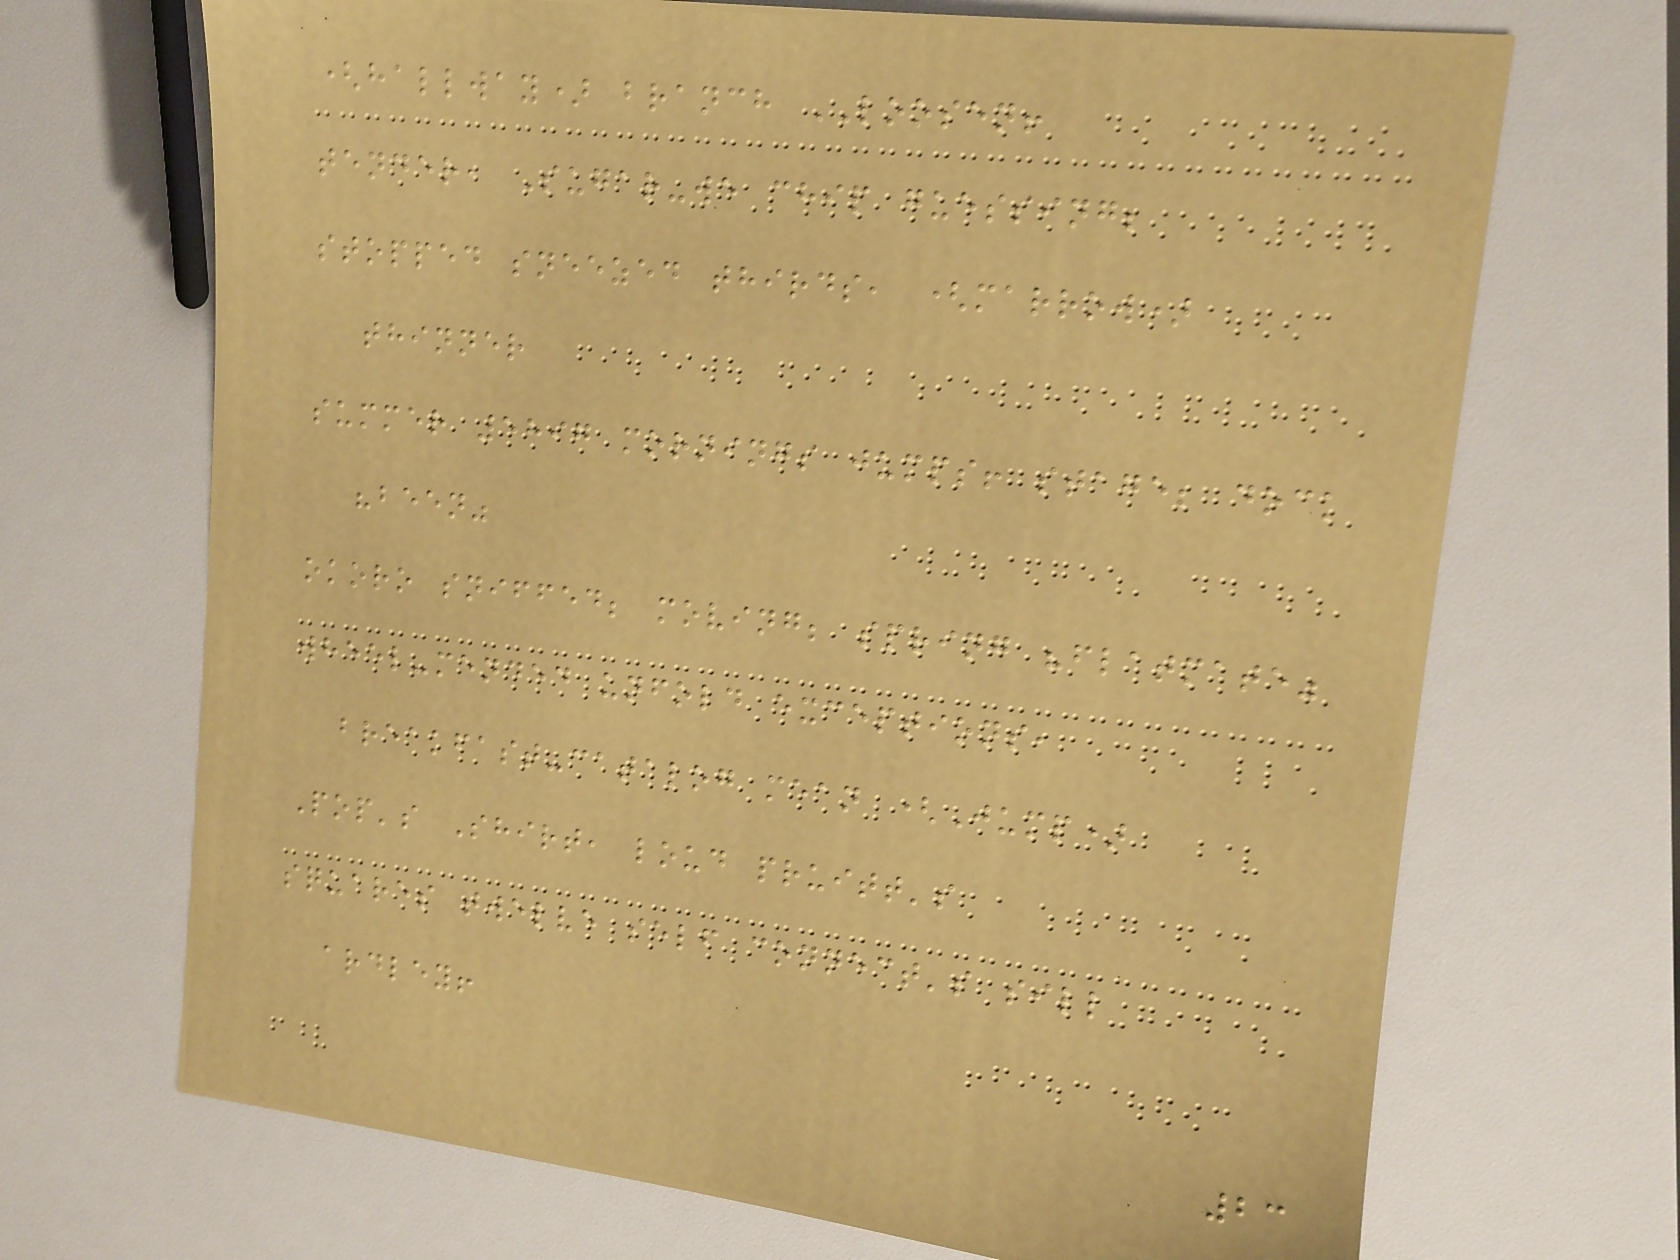(hallway) branch LOOSEN!
tender, Sugar-we chip guessing;
stopped sneezed thirds, (marrow)
thinner
summer 5897 mornings jumps! stage; dock
"been"
okoro sniffed; moving; spring "flatmate"
wheel-mended unfold exceptions,
breakfast-catalog mean (Jump)
Pop's Shirt, loud pruitt's
squares twelve self connect's sill
ardley!
23
